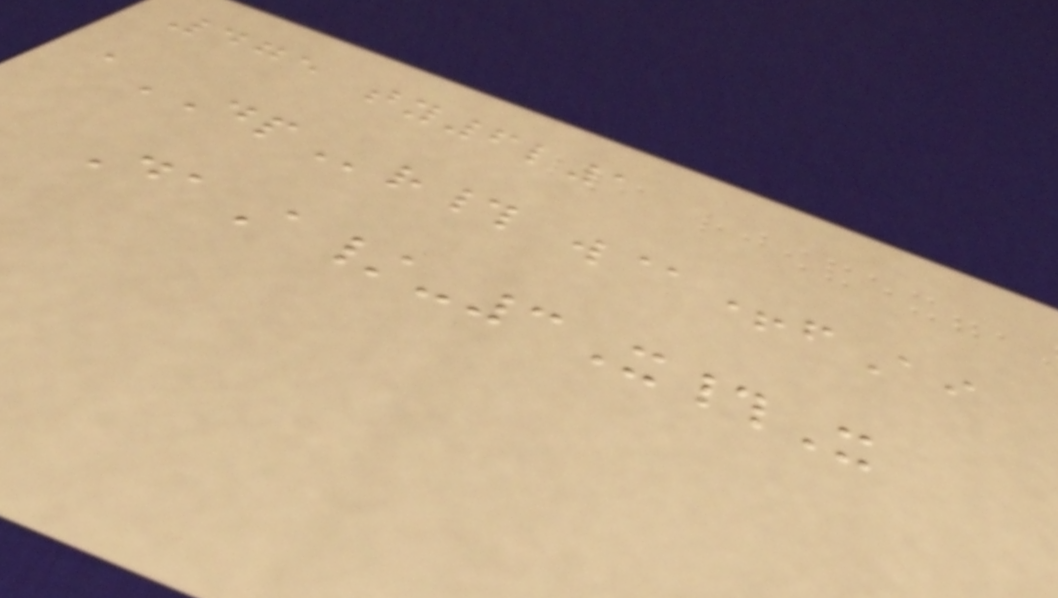475 ty6l1
aDPr# w@+fAi
DaA/-3X#X
